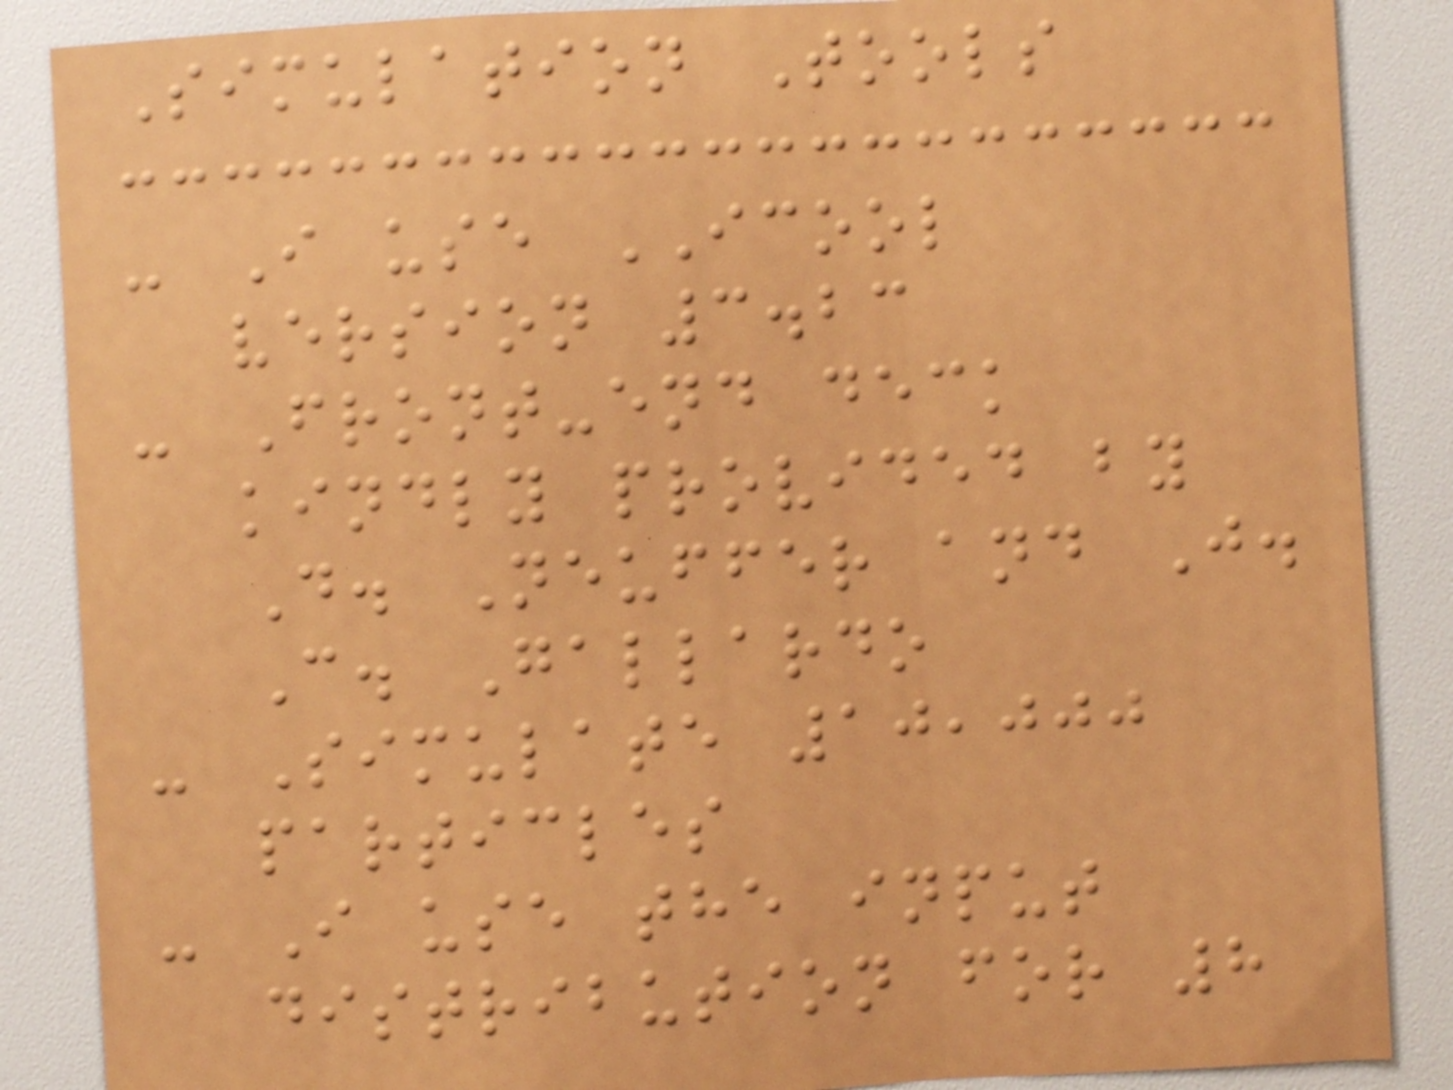Simulation Tools
- I use ICOOL
version 3.23
- Front-end deck
kindly provided by
D. Neuffer and J.
C. Gallardo
- Simulate 10,000
particles
- I use the input
distribution for 8
